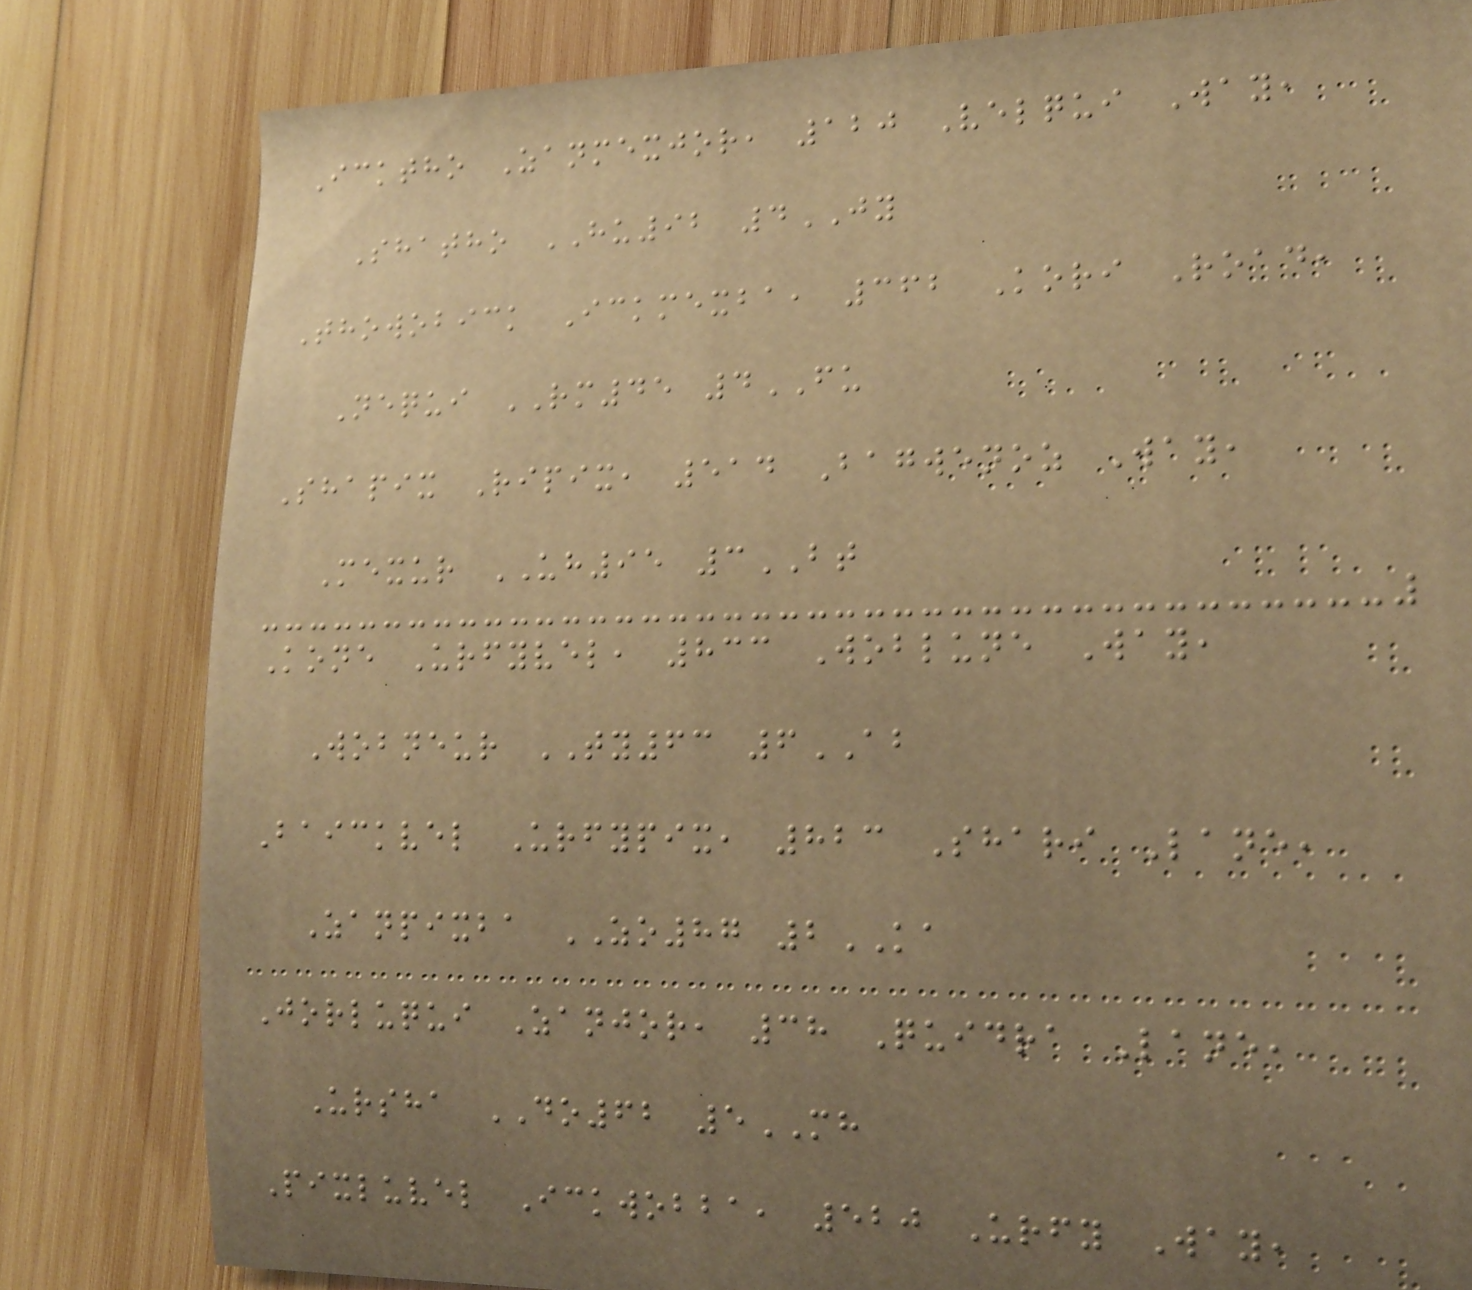Icktho Zanmexjor, 120 Velqui Way,
Shatho HU92 4JY
Thowobick Ickmexba, 362 Kori Road,
Nequi RM45 4FU
Shapix Ripix, 514 Bagwenoz Way,
Mexur UH95 3BT
Kone Urfyvel, 833 Woblune Way,
Wobneur TY63 6AB
Baickvel Urfypix, 823 Shari Lane,
Zanpixba ZO87 2KA
Jorluqui Zanjor, 38 Quidra Lane,
Ursha DO62 5MH
Pixluvel Ickwobba, 520 Urfy Way,
